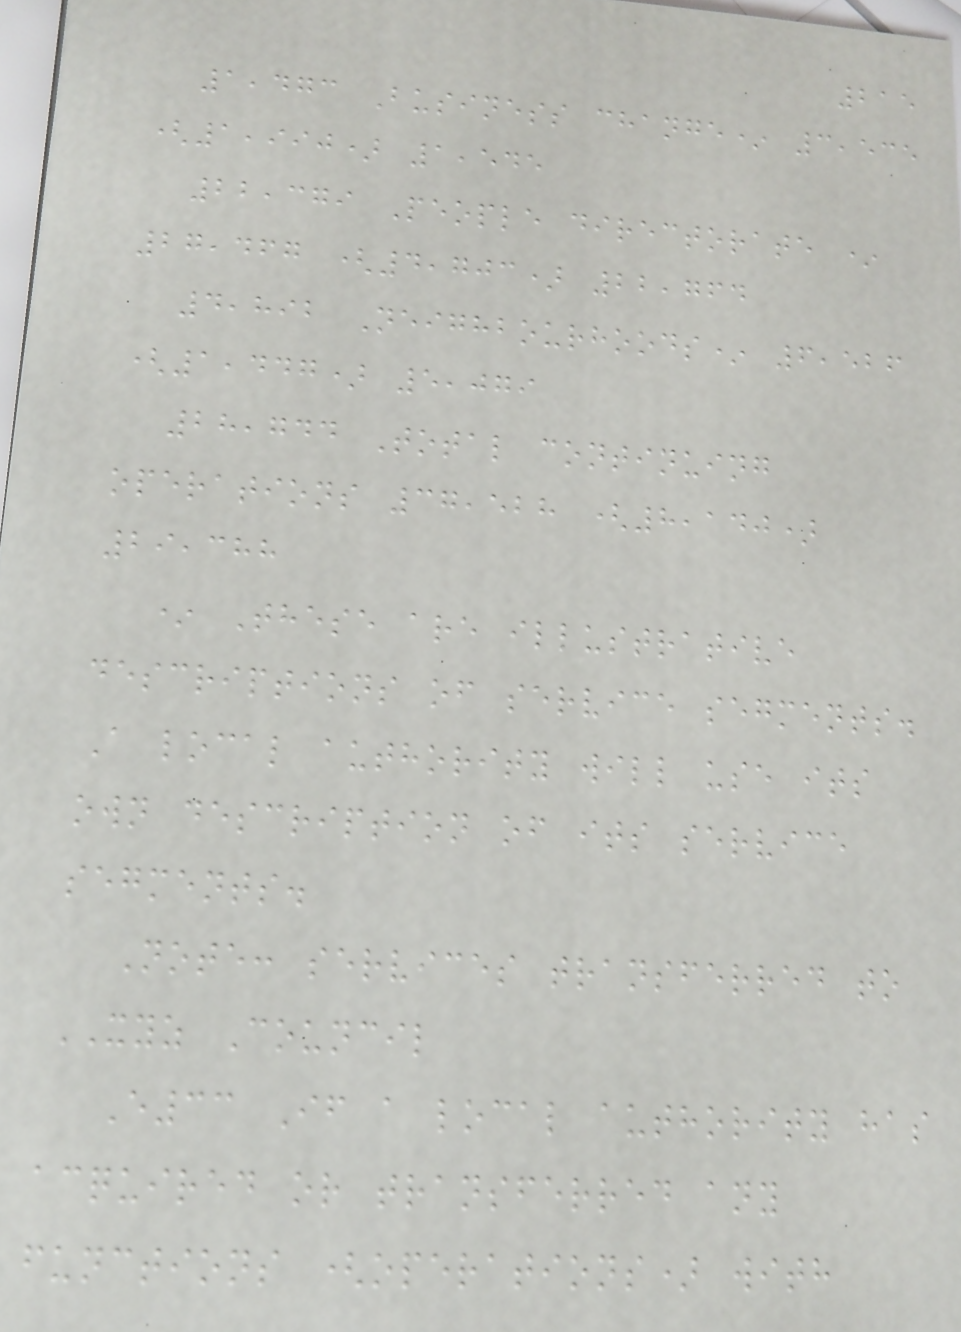215
1,473 Business change* 3,535
(1,990) 1,545
22,379 People directorate *
27,467 (4,703) 22,764
4,892 Neighbourhoods* 6,526
(1,447) 5,079
28,744 Total continuing
operations 37,528 (8,140)
29,388
* These are illustrative
descriptions of service segments.
A local authority will use its
own description of its service
segments.
Note: services transferred to
XYZ Council
E33 If a local authority has
acquired or transferred any
functions (operations) with
